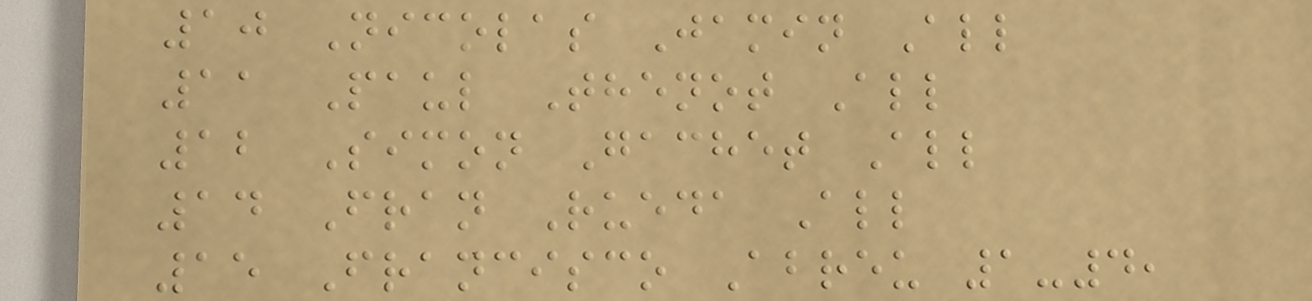10 Nicolas Jamin All
11 Paul Thenot All
12 Simon Gachet All
14 Fran Rueda All
15 Francisco Abreu 1-4,
